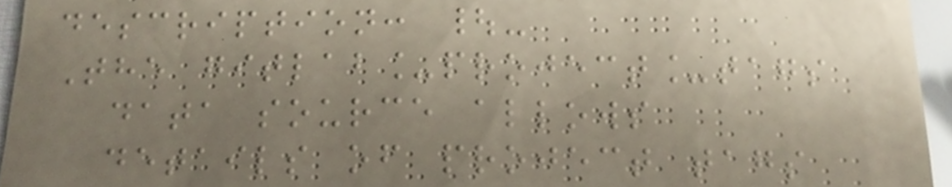description: |-
The gitlab_project_tags
data source allows
details of project tags
